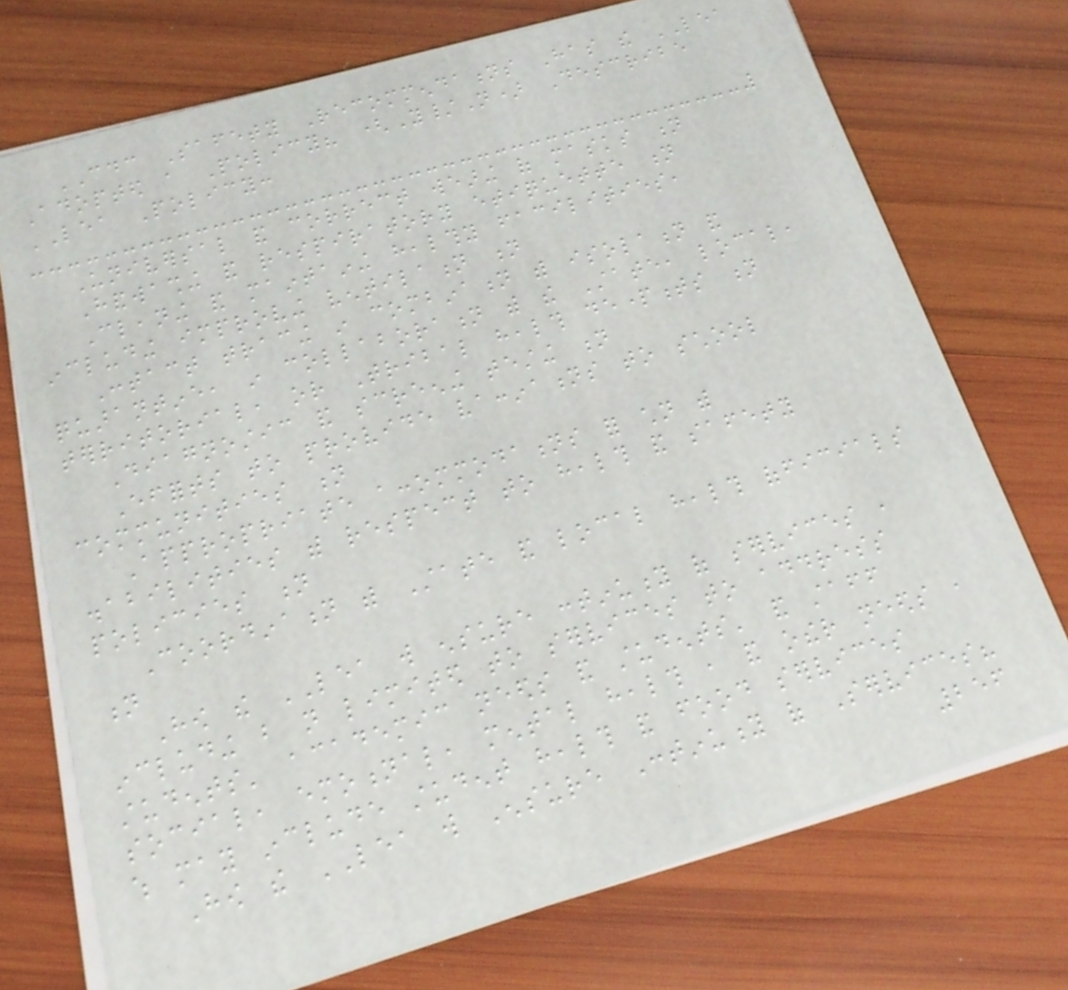CDC Safety Recommendations Has the LEA
Adopted a Policy? (Y/N) Describe
LEA Policy:
Universal and correct wearing of masks n
Handwashing and respiratory etiquette n
Cleaning and maintaining healthy facilities,
including improving ventilation n
Contact tracing in combination with isolation and
quarantine, in collaboration with the State, local,
territorial, or Tribal health departments n
Diagnostic and screening testing n
Efforts to provide vaccinations to school
communities n
Appropriate accommodations for children with
disabilities with respect to health and safety
policies n
Coordination with State and local health officials
n
How the LEA will ensure continuity of services ,
including but not limited to services to address
students' academic needs and students' and staff
social, emotional, mental health , and other needs ,
which may include student health and food services
How the LEA will Ensure Continuity of Services?
256
